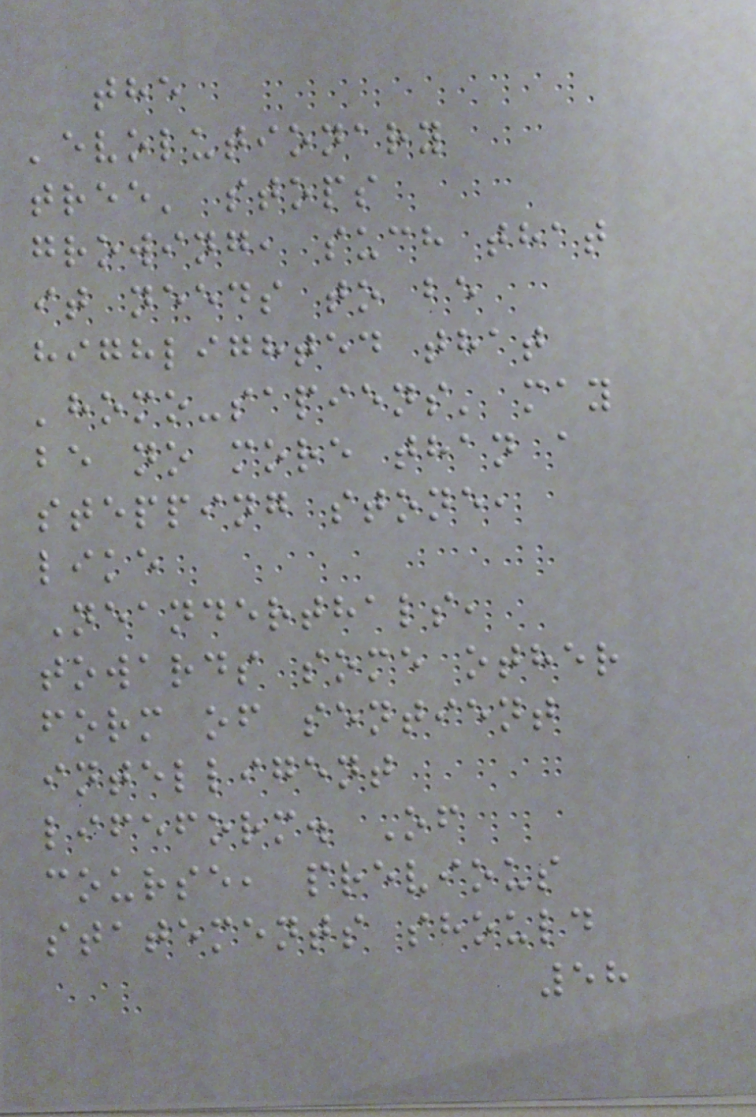the
'evolutionary
tree' stops
growing, such that
it needs to be
highlighted that
'homo-sapiens' may
be no more than a
stepping stone,
like
Neanderthals,
towards some other
form of sentient
intelligent
lifeform. Of
course, previous
statements should
58
